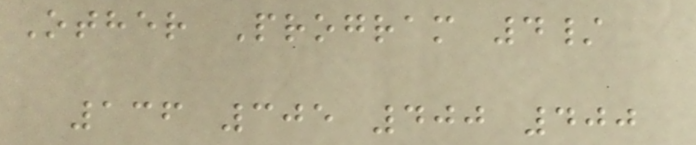Other Program 4/
136 305 400 400
